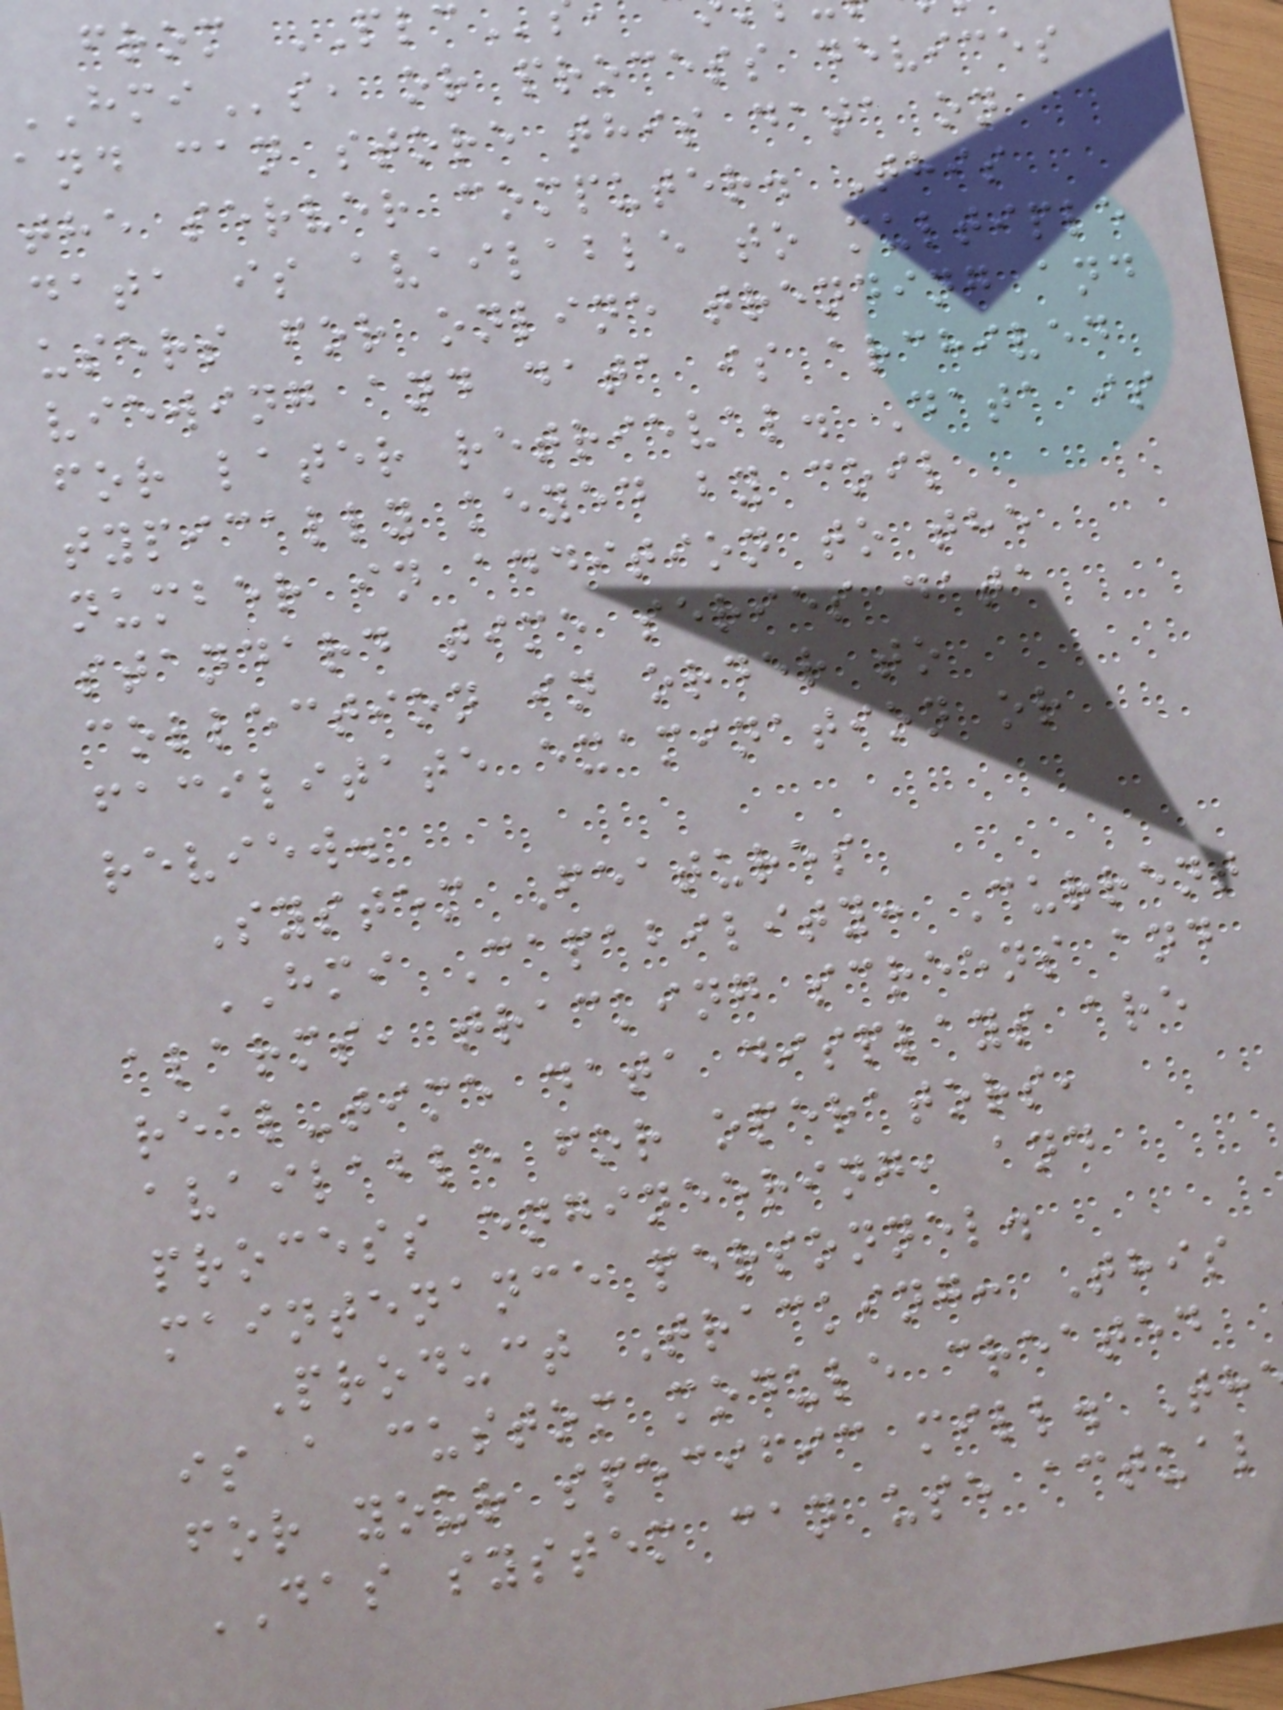from PLC
HMIs, or process devices
and can store this data on
the server computer. This
data is available to multiple
users for online trending and
viewing and data is archived
for later retrieval. Data is
typically keyed by coil
number in addition to the
standard time series data
collection in order to
facilitate examination or
review.
System Features
HMI Capability: Current
alarms, tracking screens and
real-time data displays are
available for operators,
process engineering, and
maintenance personnel.
Product Tracking: This
is a custom module created
for your specific mill. Th
DAS system can use actual
